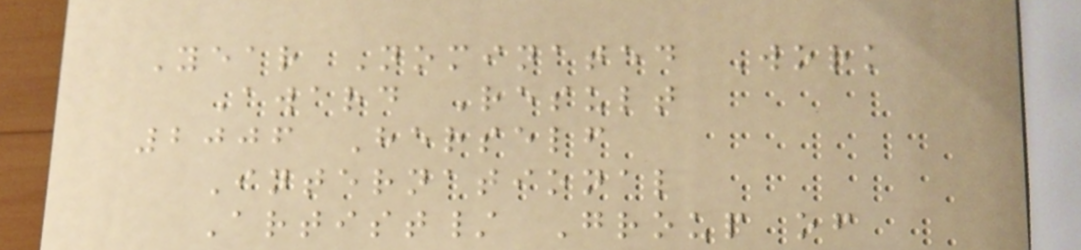Year Nominated Work
Award Result
2006 Herself
International
Artist/ Group of
